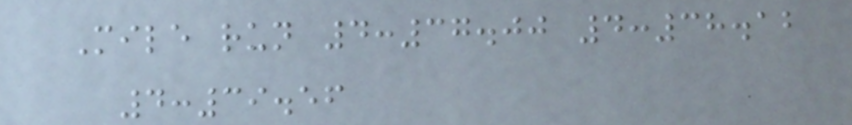Mile run 4:37.00 4:38.12
4:39.56
